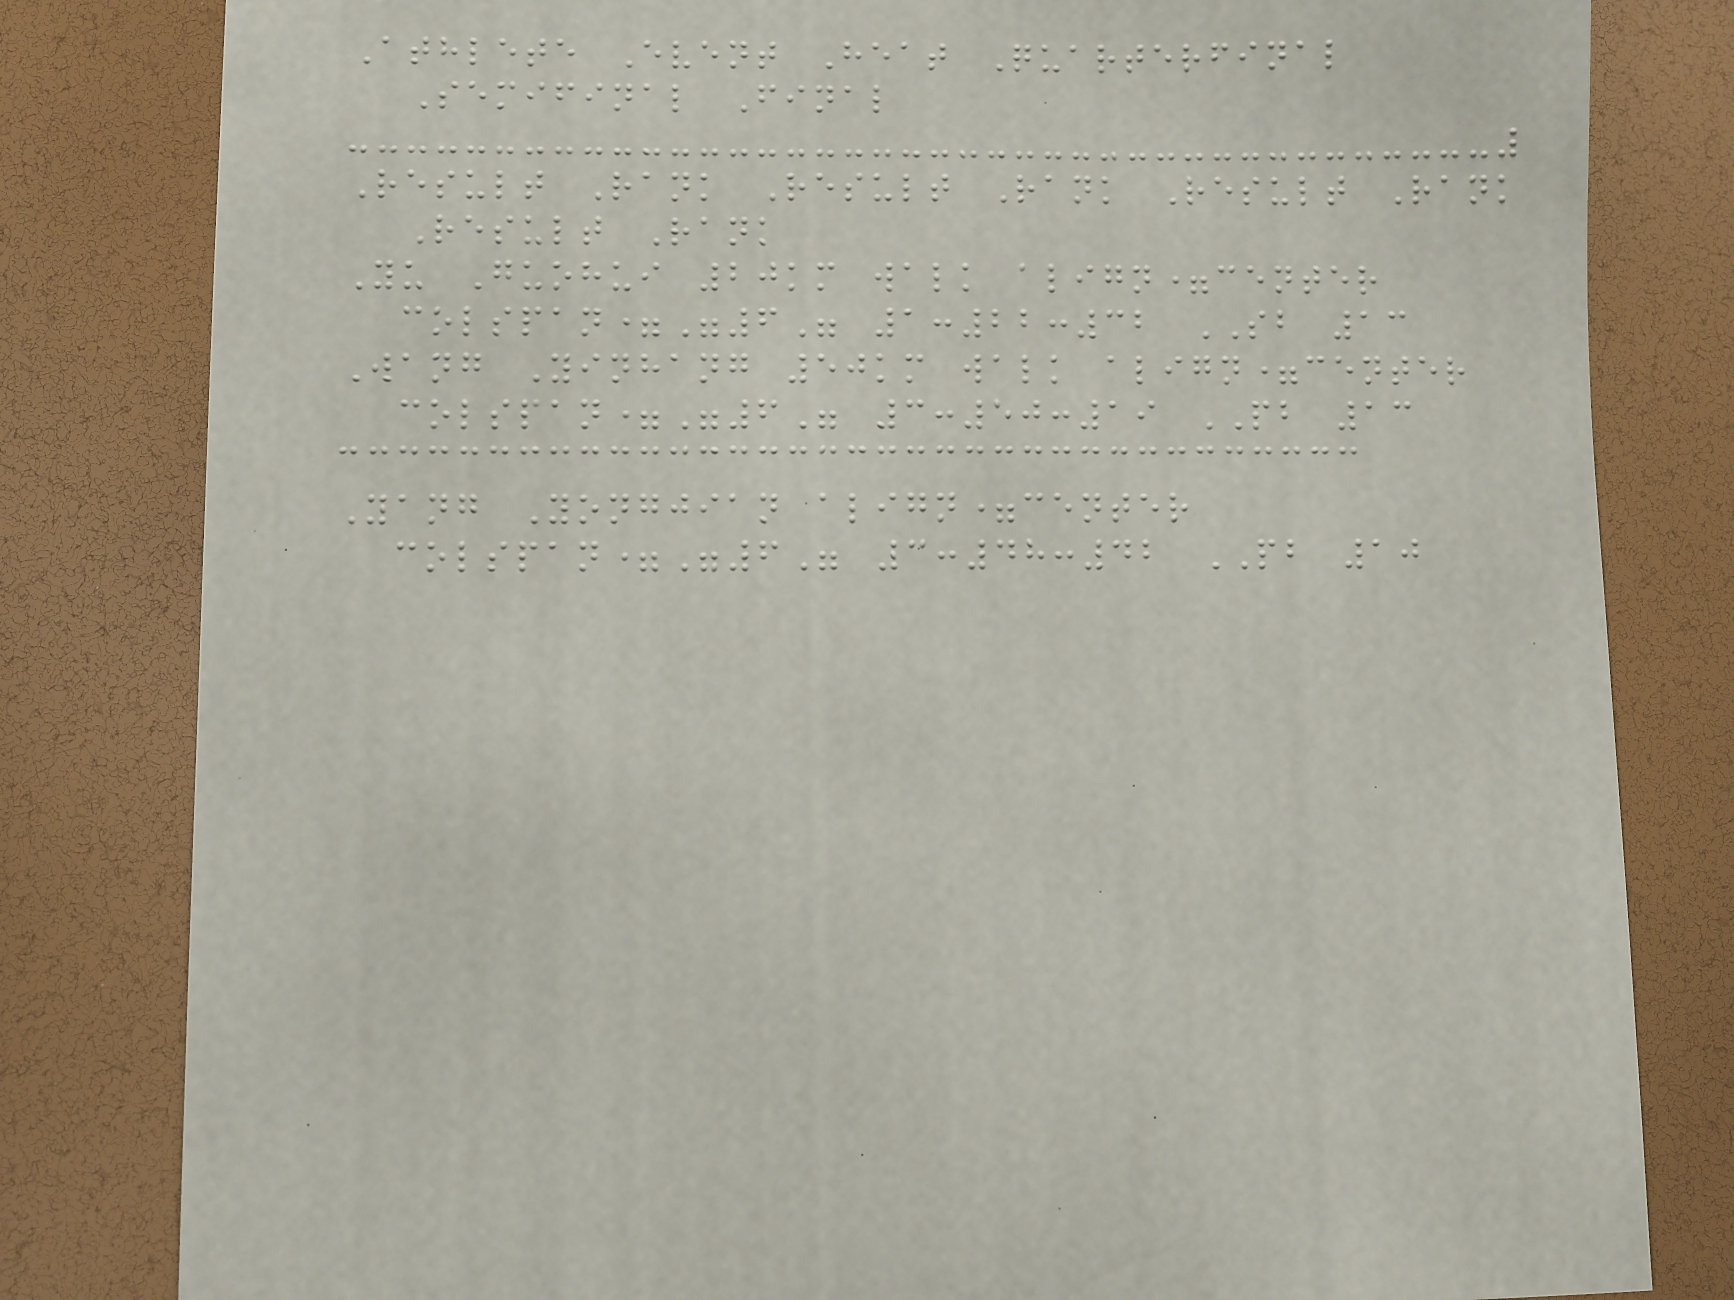Athlete Event Heat Quarterfinal
Semifinal Final
Result Rank Result Rank Result Rank
Result Rank
Yu Guohui 20km walk align=center
colspan="6" 1:22:32 SB 13
Wang Yinhang 50km walk align=center
colspan="6" 3:50:19 PB 13
Yang Yongjian align=center
colspan="6" 3:48:42 PB 10
